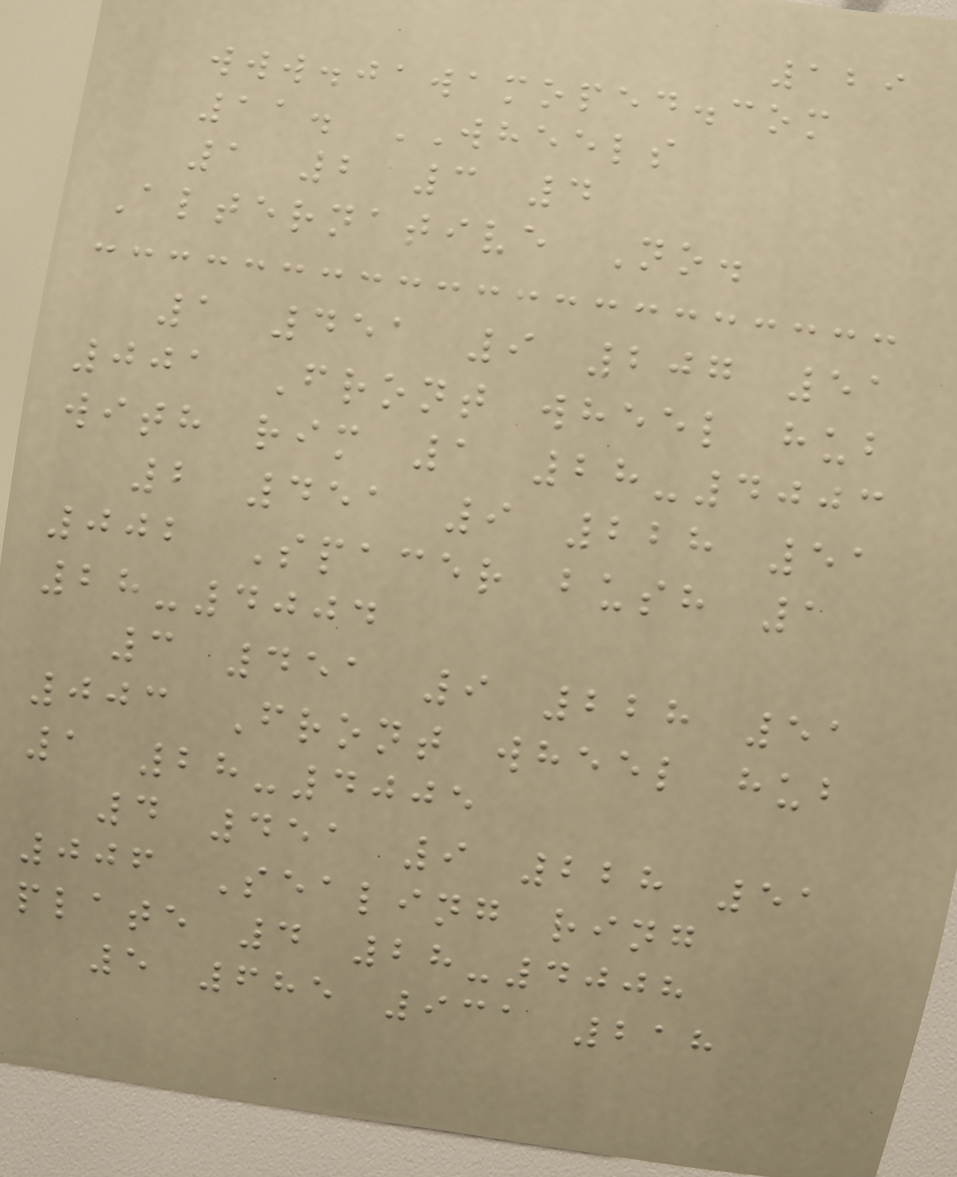129
www.jawamoped.com
11. WHEELS
1 2 3 4
Alternative No.
1 451 9 207 51
001 Front wheel hub
with rim 1 28-4003
2 451 9 228 51
002 Spacer bush 1
28-4004
3 451 9 228 51
003 Front wheel hub
1 28-4005
4 451 9 228 51
006 Sealing ring
plate 4 28-4008
5 685 931 218
